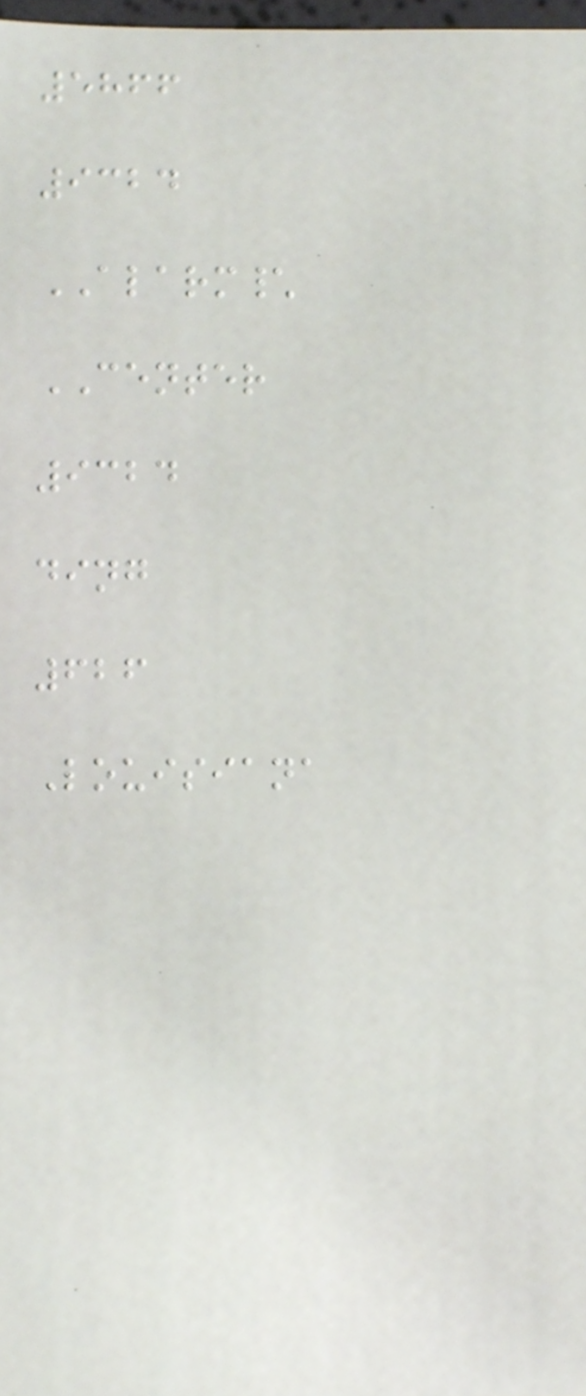5866
9324
ALARM\
CENTER
9324
ding
626
Louisiana
